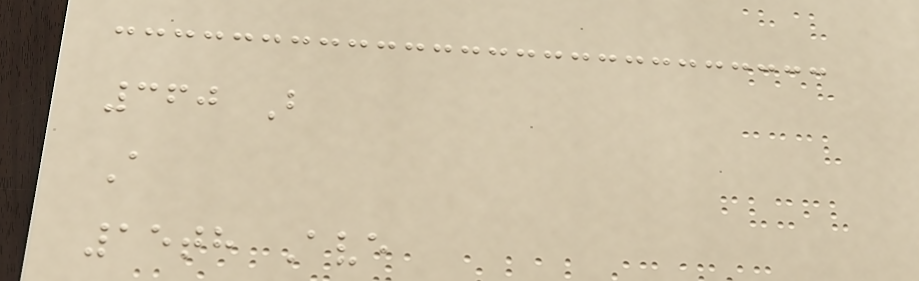360 B
A
15th Ave
